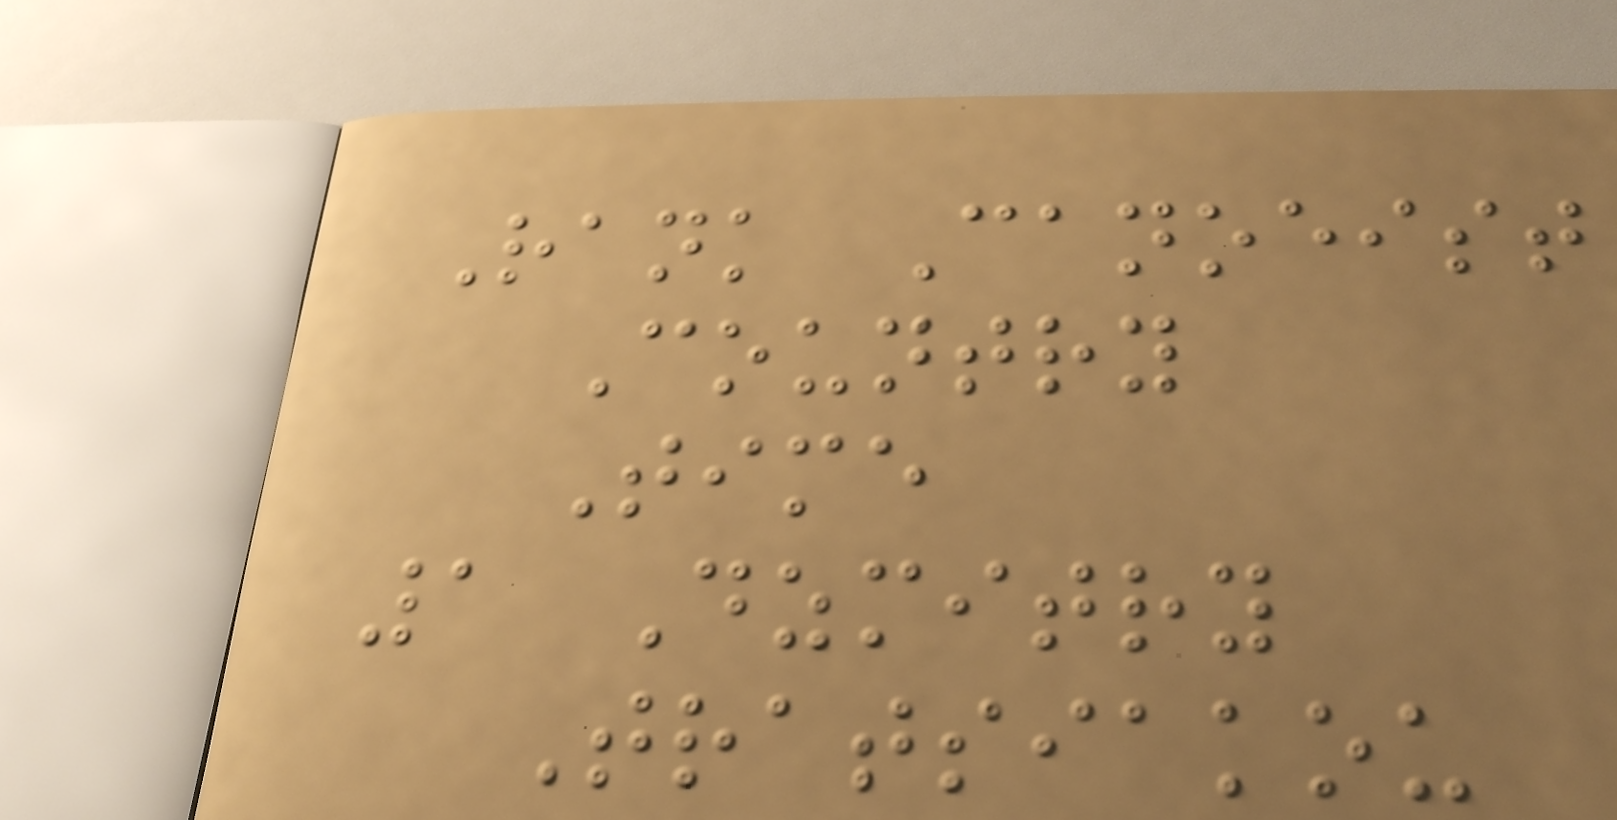Rank Canoeist
Country
Time
1 Dzmitry
Tratsiakou
